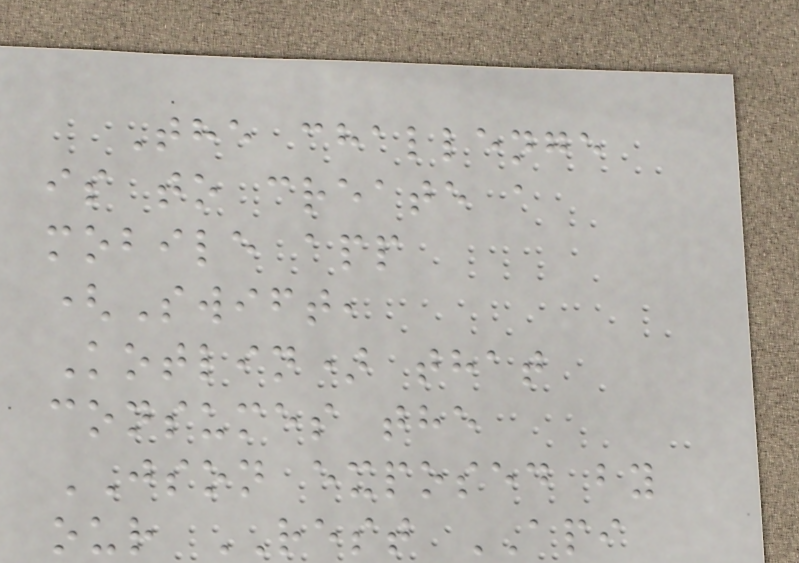The challenge
is to create a
mobile app
(Swift,
Kotlin) that
consumes the
JSON exposed by
our REST API
